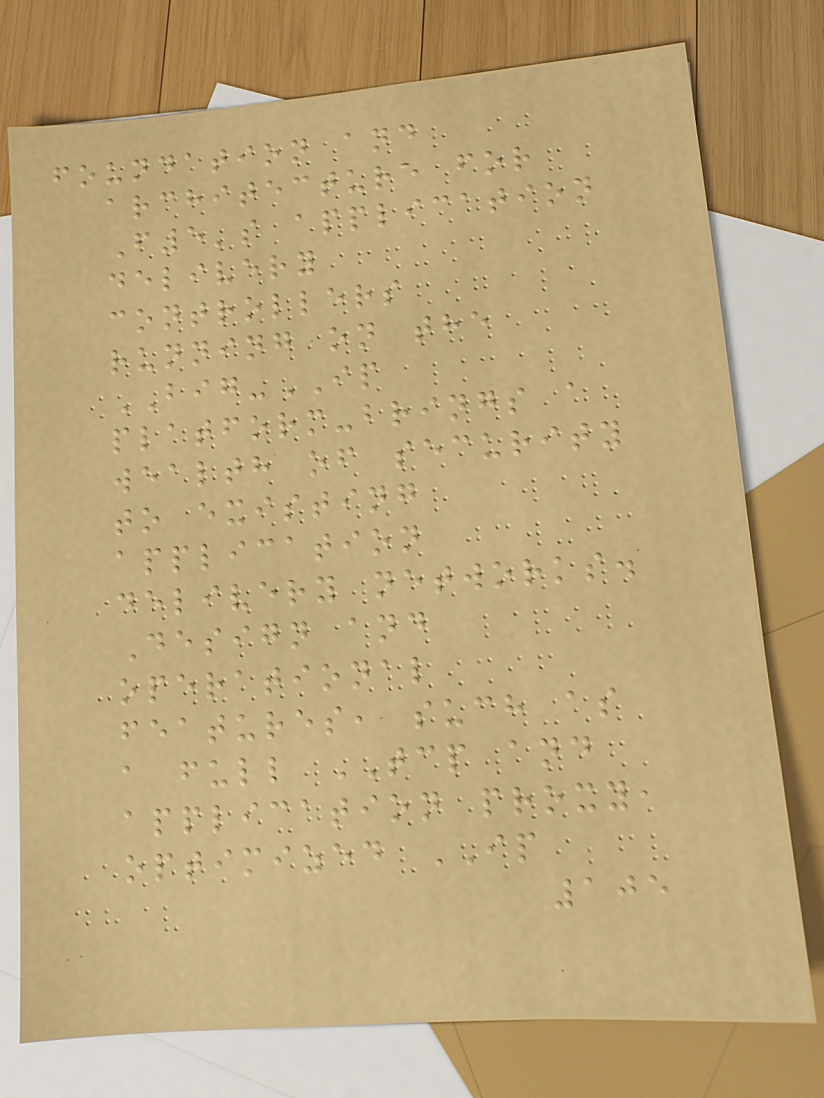foundation and
architecture for
F5's application
delivery
controllers
running on the
BIG-IP
platform-brings a
wealth of security
to existing
application
delivery networks.
Design and
operational
features, such as
a full TCP and
application proxy,
optimized IP
105
